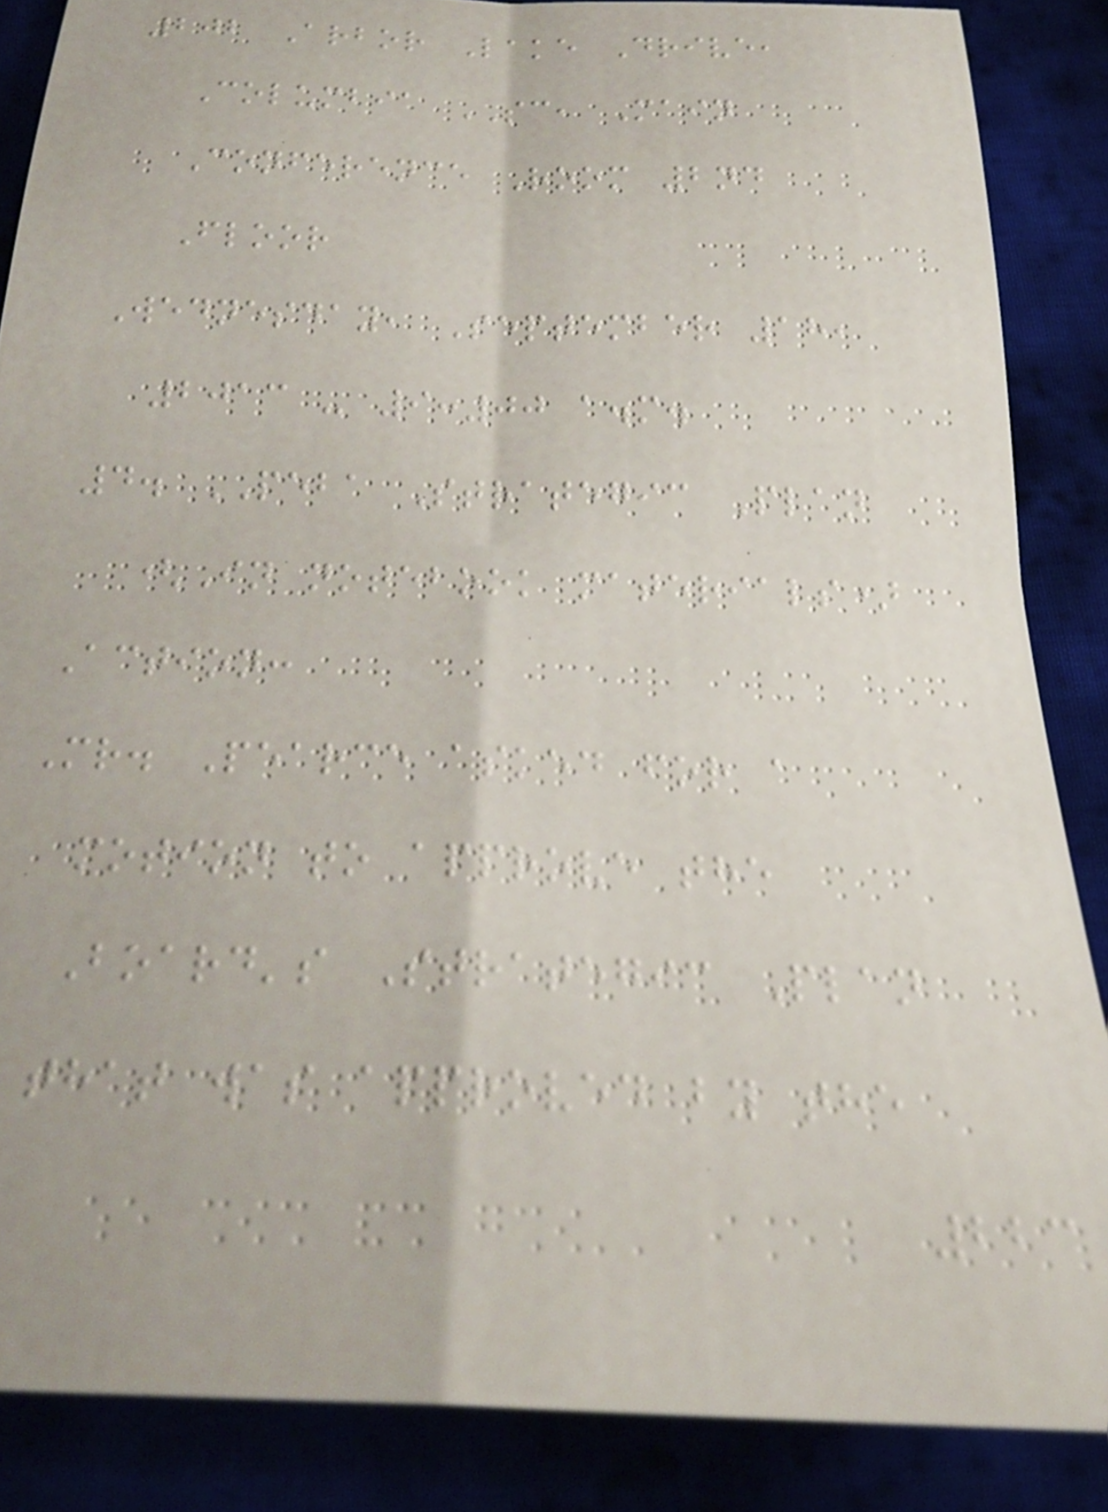202 Arbor Lake Drive,
Columbia SC, Main
Conference Room 2nd
Floor
Wednesday, September 18,
2013 - 9:00 a.m.
4. PEBA Strategic Plan
(In notebook materials)
Action:
Mr. Pearce asked for a
motion to approve the
Board's Strategic Plan
that was approved by the
223
